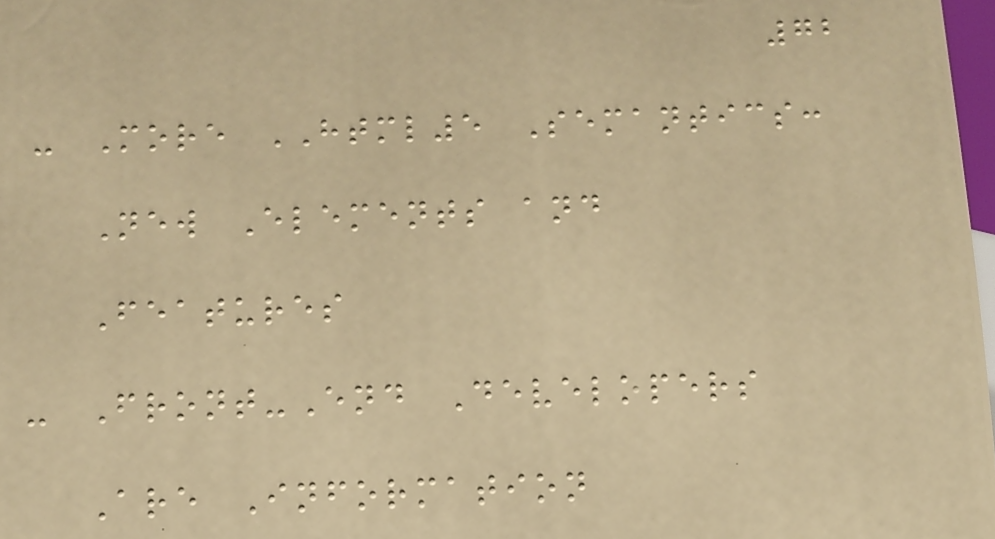72
- More HTML5 Semantics:
New Elements and
Features
- Front-End Developers
Are Information
